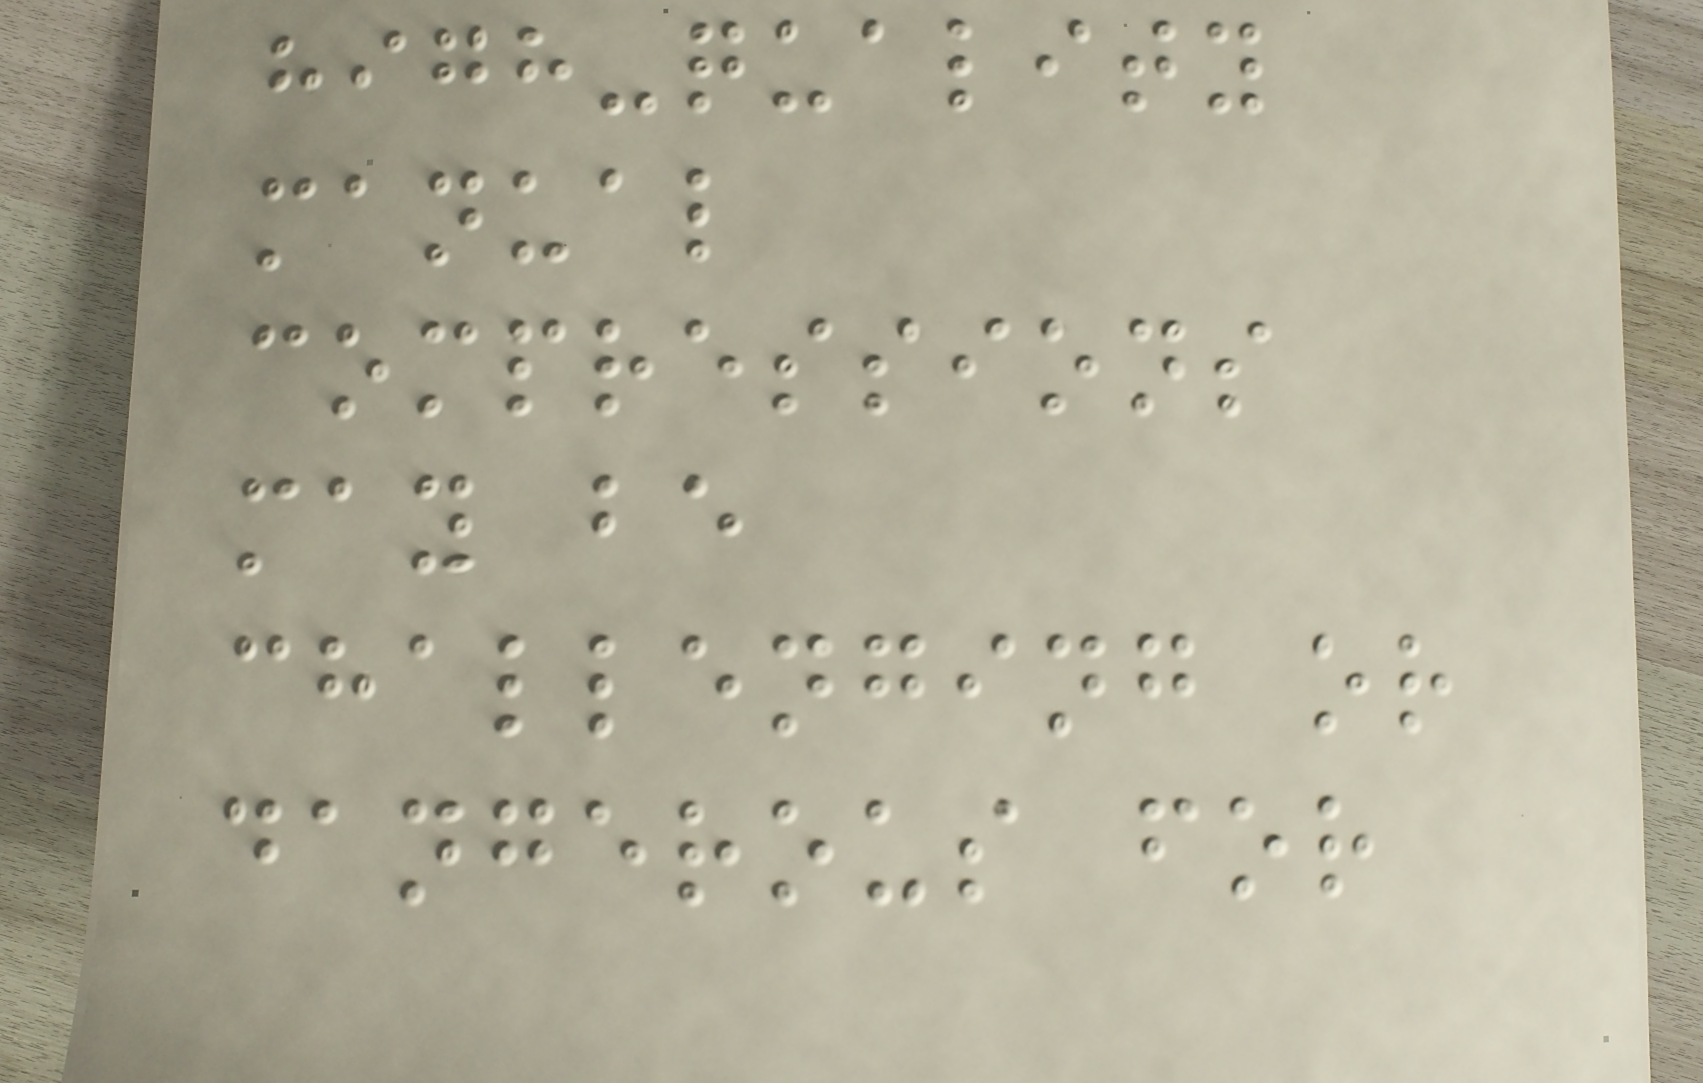high-quality
manual
compressions
may be
challenging or
dangerous for
